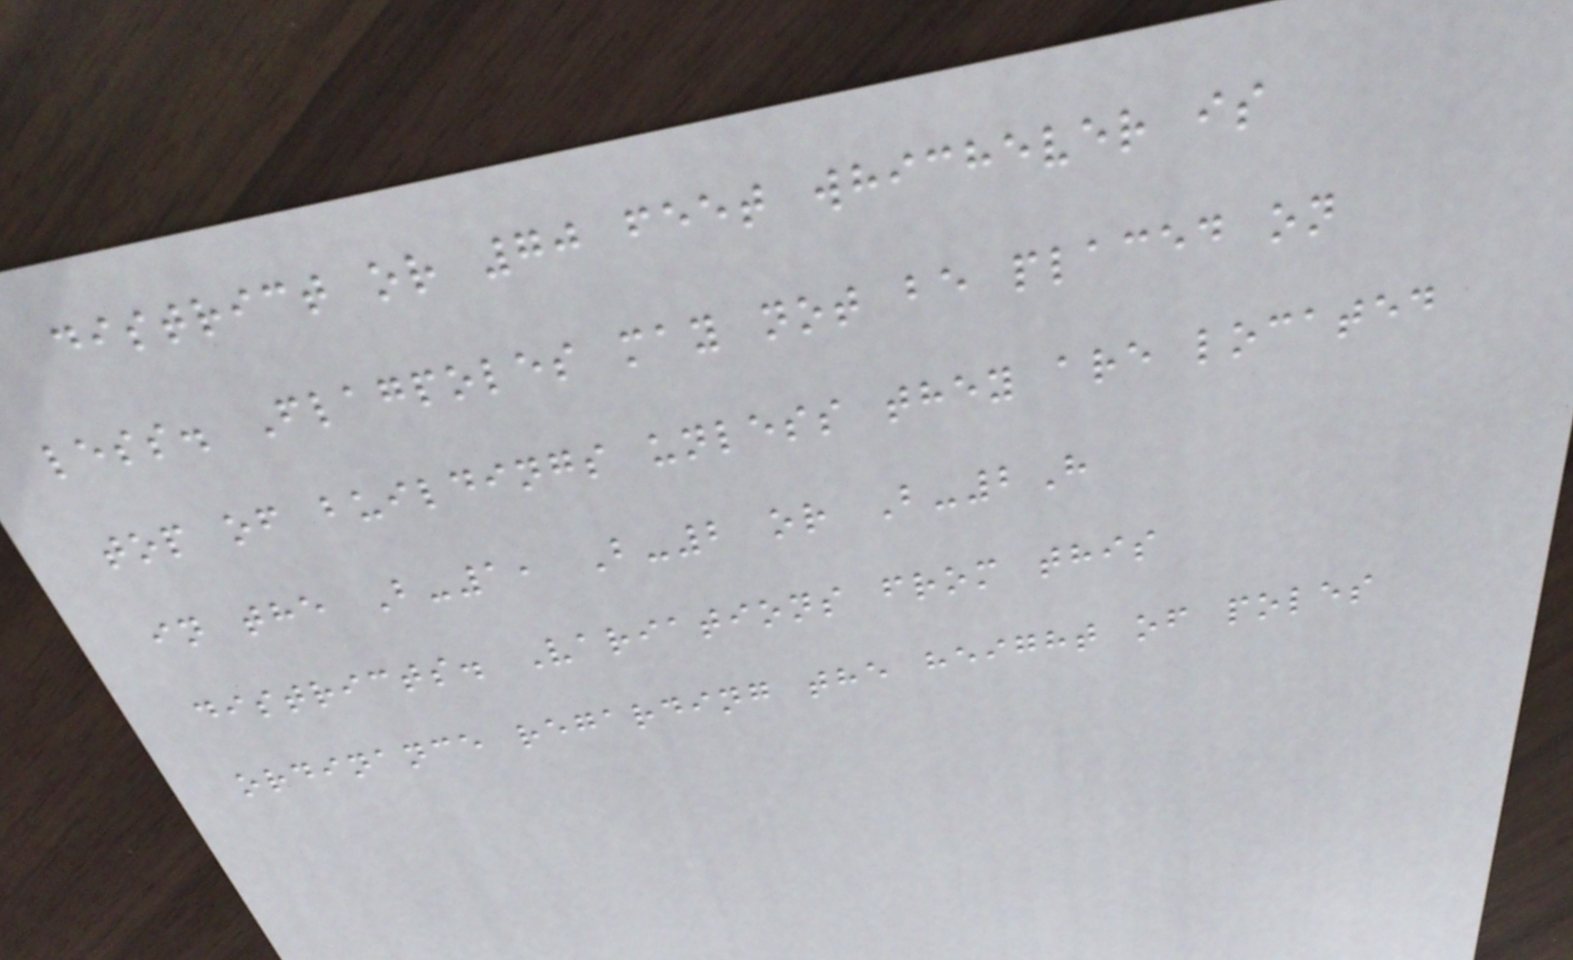district or 70 feet whichever is
less. Flagpoles may not be placed on
top of buildings unless they are located
in the B-1, B-2 or B-2H
districts. Variations from this
ordinance regarding the height of poles
